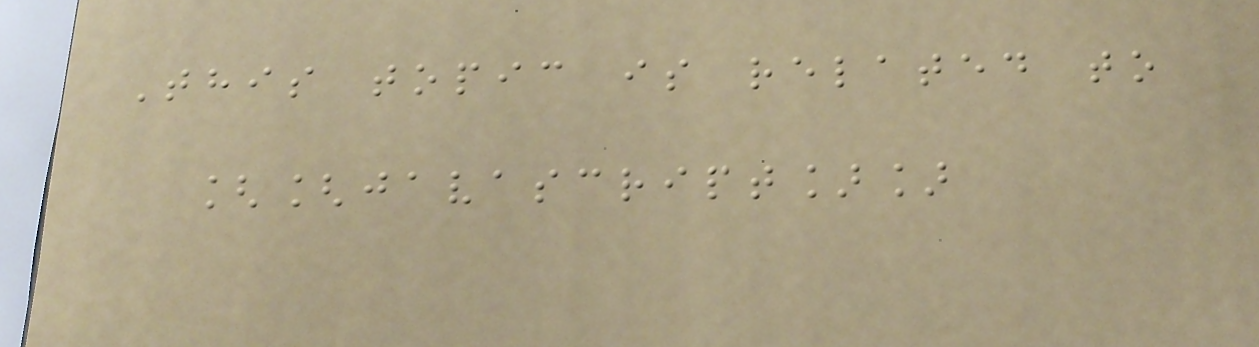This topic is related to
[[javascript]]
